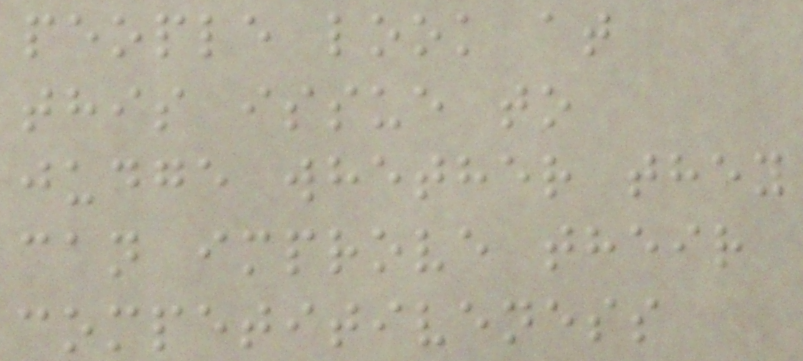people look at
this issue to
judge whether they
can improve their
competitiveness
